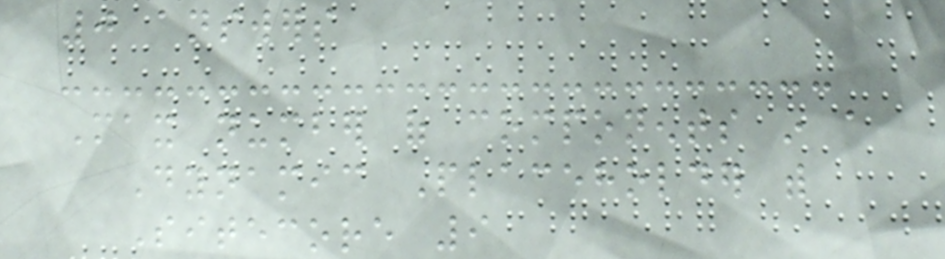0 answers
Max number of components in a
Dynamic Placeholder with
Sitecore 9
